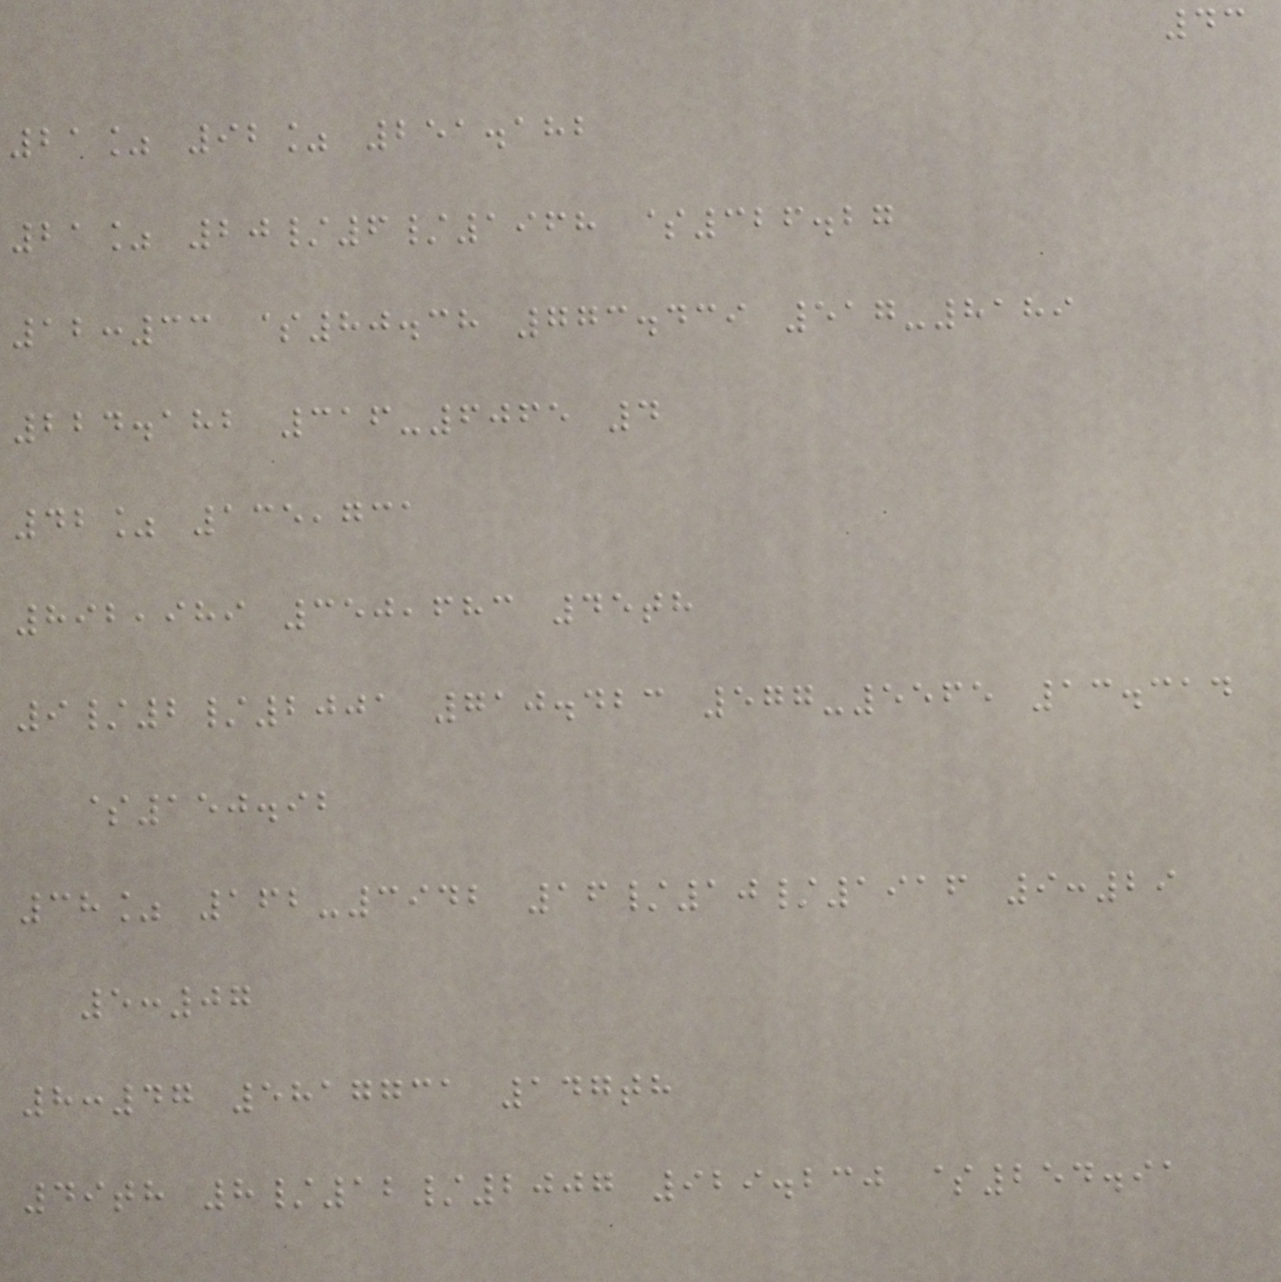43
21% 92% 251.182
21% 20/6/1968 $326.27
12:33 $80.38 773.439 517-8189
224.182 316-6065 4
42% 135,731
892,989 350,683 45th
9/2/2001 710.423 577-5565 13.314
$150.92
38% 162-3942 16/10/1916 9:29
5:07
8:47 5817731 147th
49th 8/12/2007 929.230 $254.91
